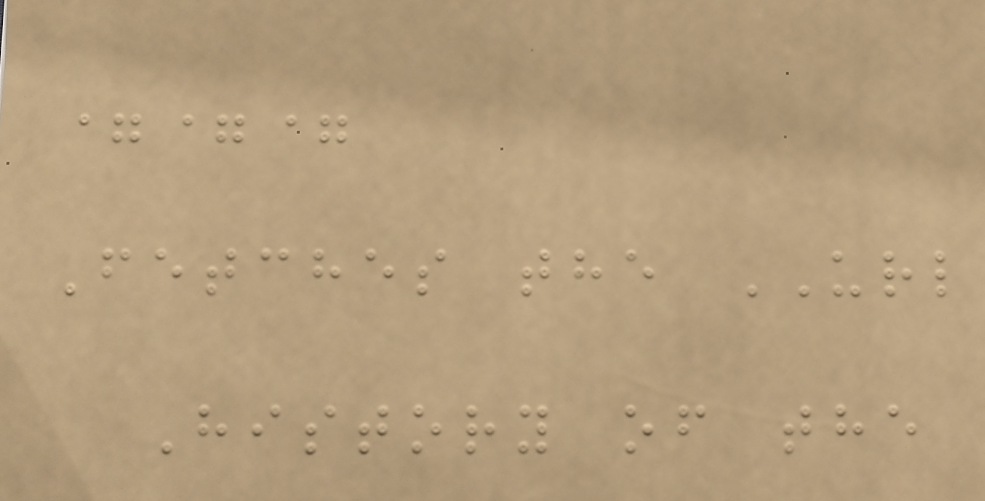===
Fetches the URL
History of the
